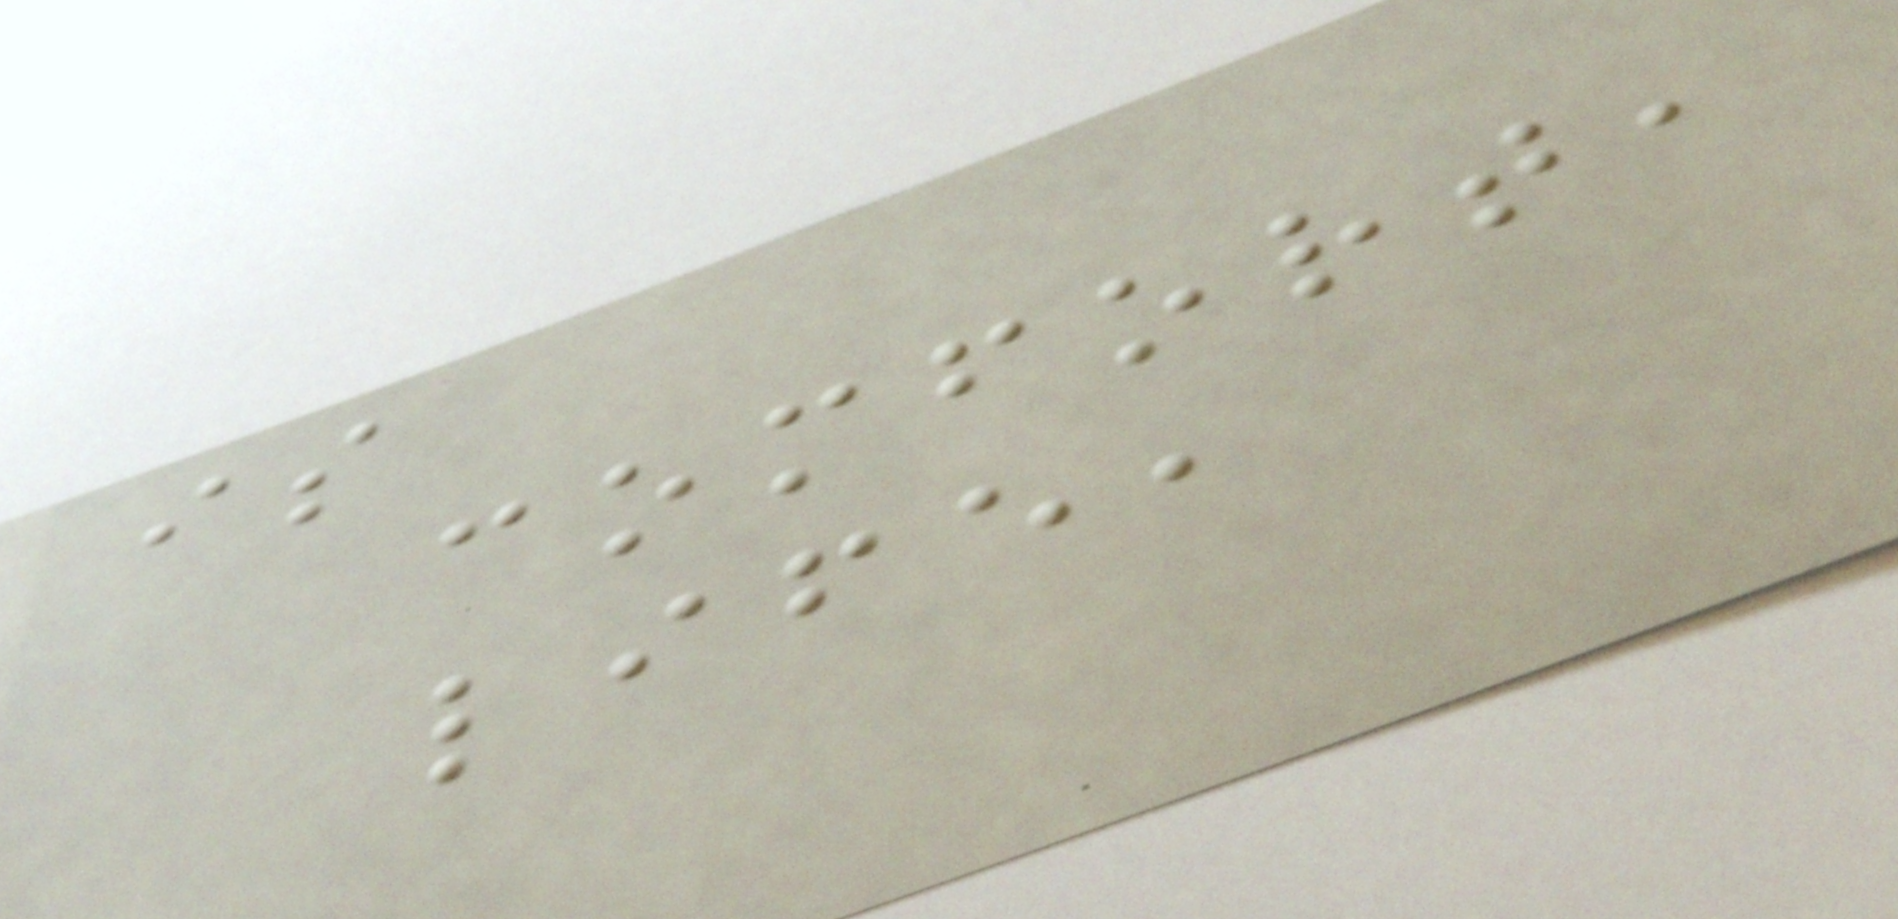is
comfort,
life,
